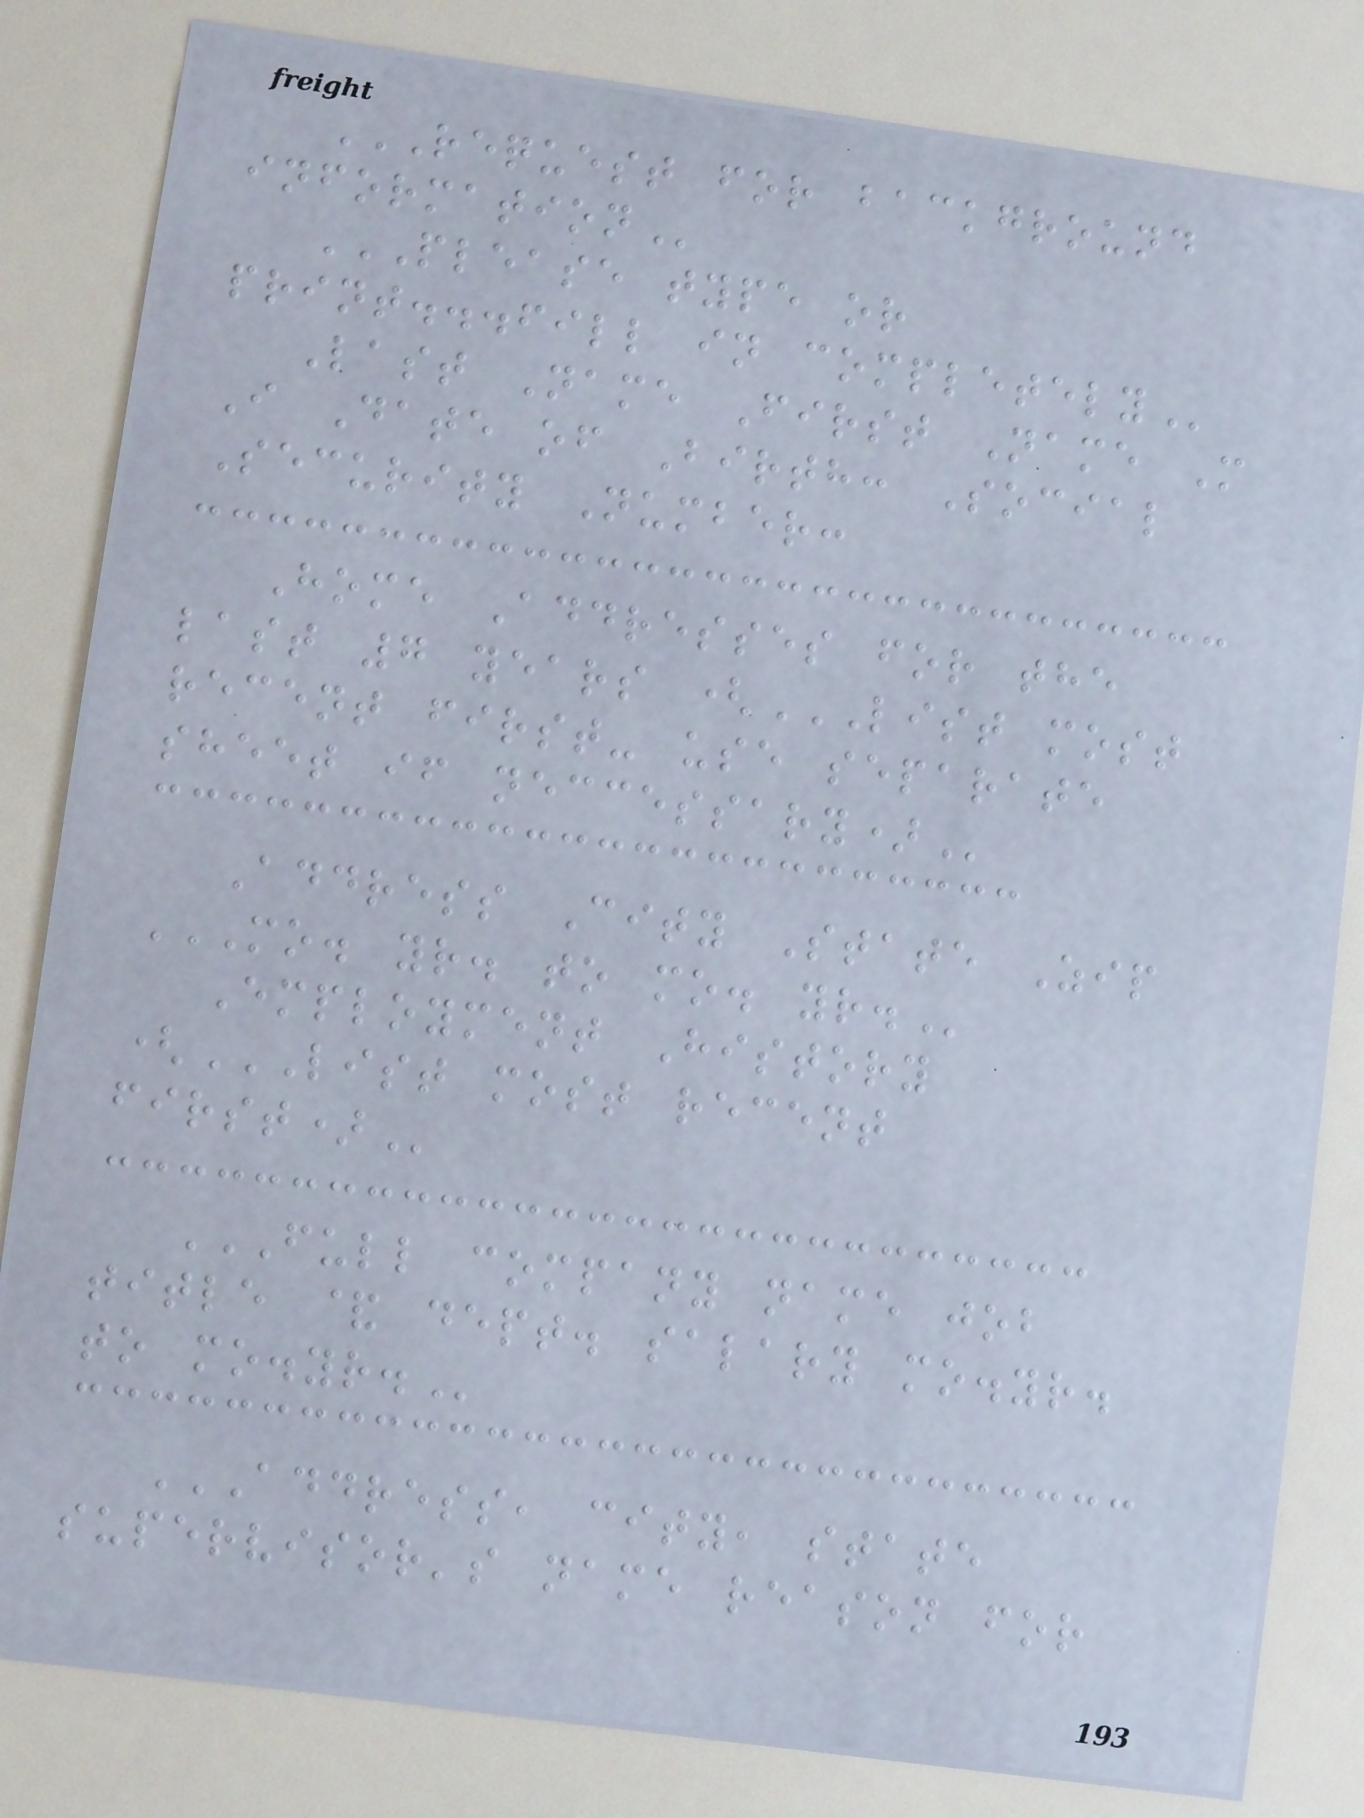REQUEST FOR BACKGROUND
INFORMATION
PLEASE TYPE OR
PRINT...FILL IN COMPLETELY
Last Name First Name M
I Date of Birth: Social
Security Number:
Home Addresses for the
last 7 years (LIST MOST
RECENT FIRST- USE SEPARATE
SHEET IF NECCESSARY)
Address City State Zip
MO. YR. TO MO. YR.
Employment History
(LIST MOST RECENT
FIRST)
FULL COMPANY NAME JOB
TITLE & DEPT. SALARY MO.YR.
TO MO.YR.
ADDRESS, CITY, STATE
SUPERVISOR'S NAME REASON FOR
